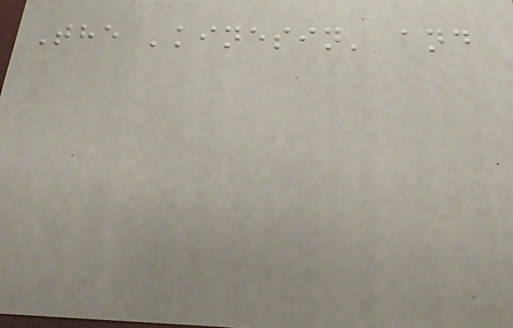The 'kinesin' and
